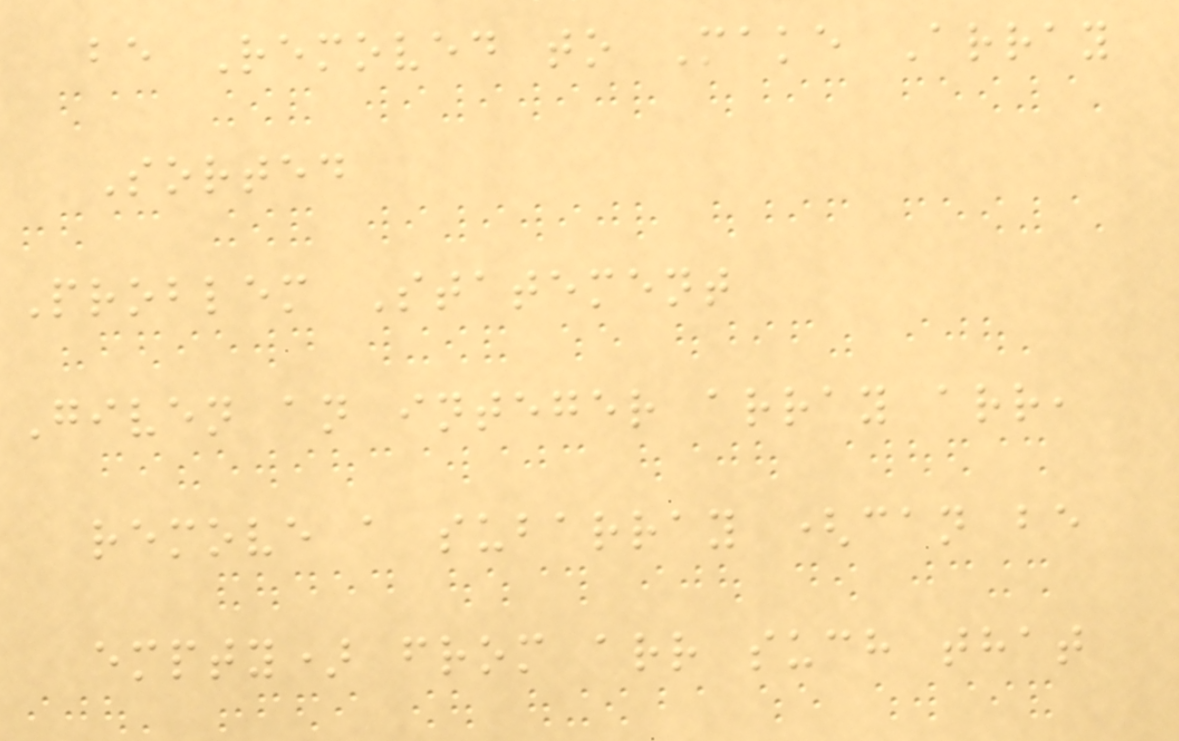be Removed to Make Array
Sorted
Problem Statement
Given an integer array arr,
remove a subarray (can be
empty) from arr such that
